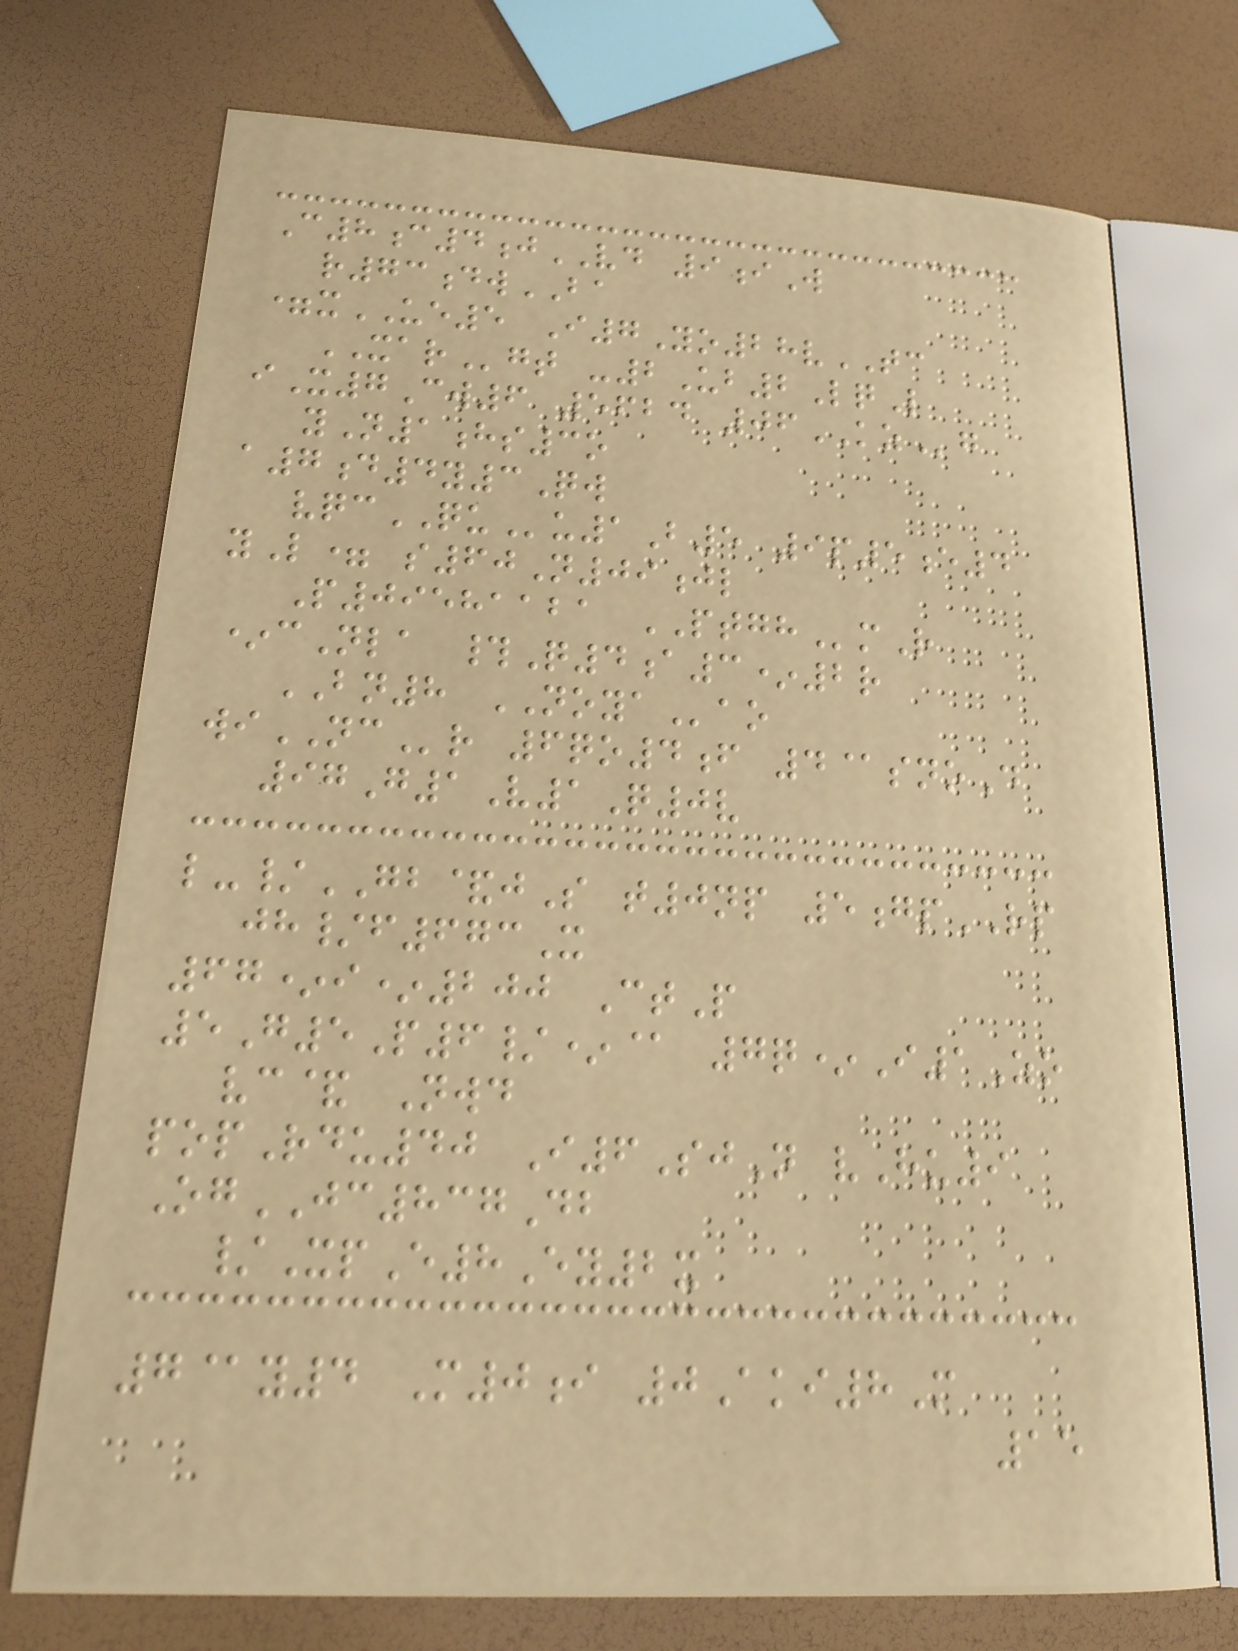C8c4jVD 9iW
r73dwBA
=xUE5 I7Yo28vTC
XARgt -2Ub2LqL
iX7Cw6 5624 06KZg
yN1hs3o
a7d4y3Qw
vqcQUu1B5 9p5e4
yL= s60N09jl
P09581121 PTGHmR
*cNla #Q4a3*2r
BN8 NOYAao
wiNCr 6qo4f 4@snoD
97G1V1Q0v
l-/GB&jS t0np 5gpRP
jh/f673X
67*i*200 CtP
5G5P6/*@ 7q*I1Zo
vc& Nwd
popRdu40 I6SjN vHu9
OgJC837Db
/XpE8Ey2x
7@y4 M0i 0Aki8M
15
